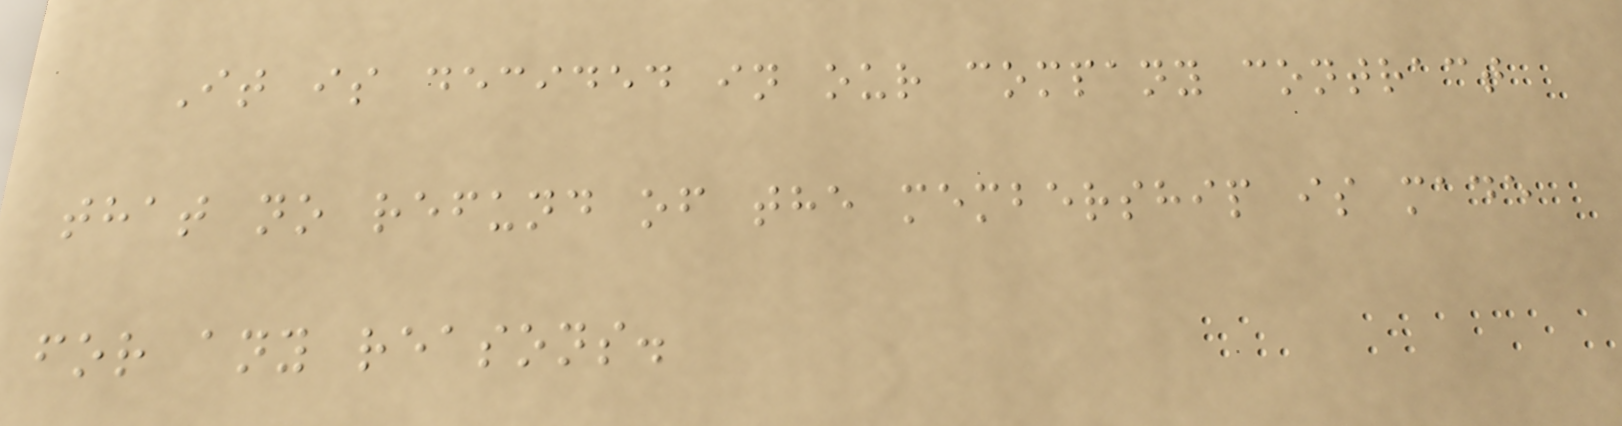It is decided in our company contract
that no refund of the membership is made
for any reasons.
